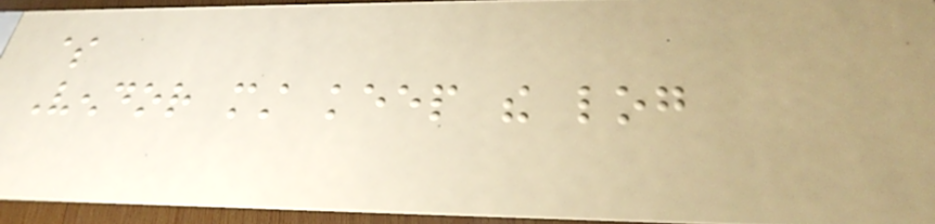$
Vendor must keep the log
